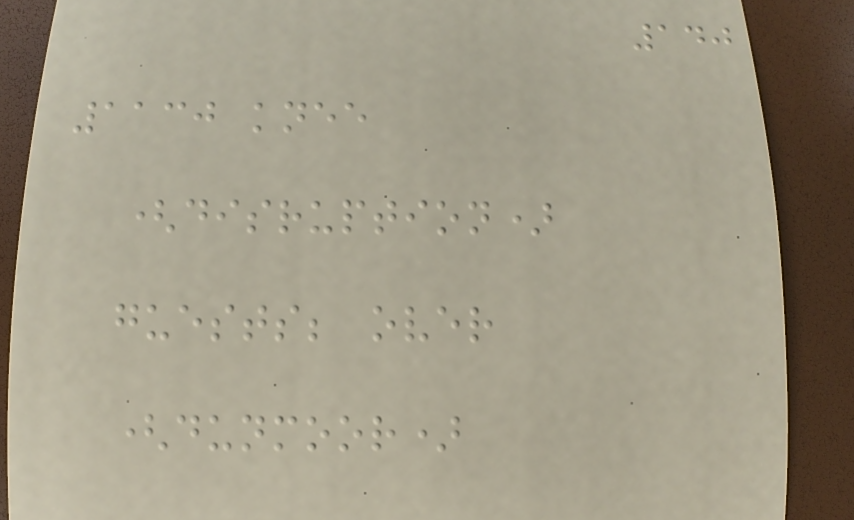140
1130 knee
(disruption)
guests; over
(dunmoor)
